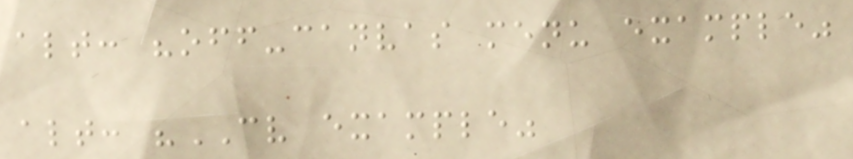alt: "off-canvas menu example"
alt: "CV example"
